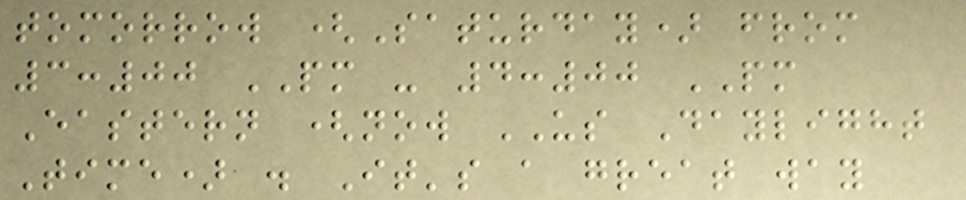tomorrow (Saturday) from
3:00 PM - 4:00 PM
Eastern (now US Daylight
Time) . It's a great way
